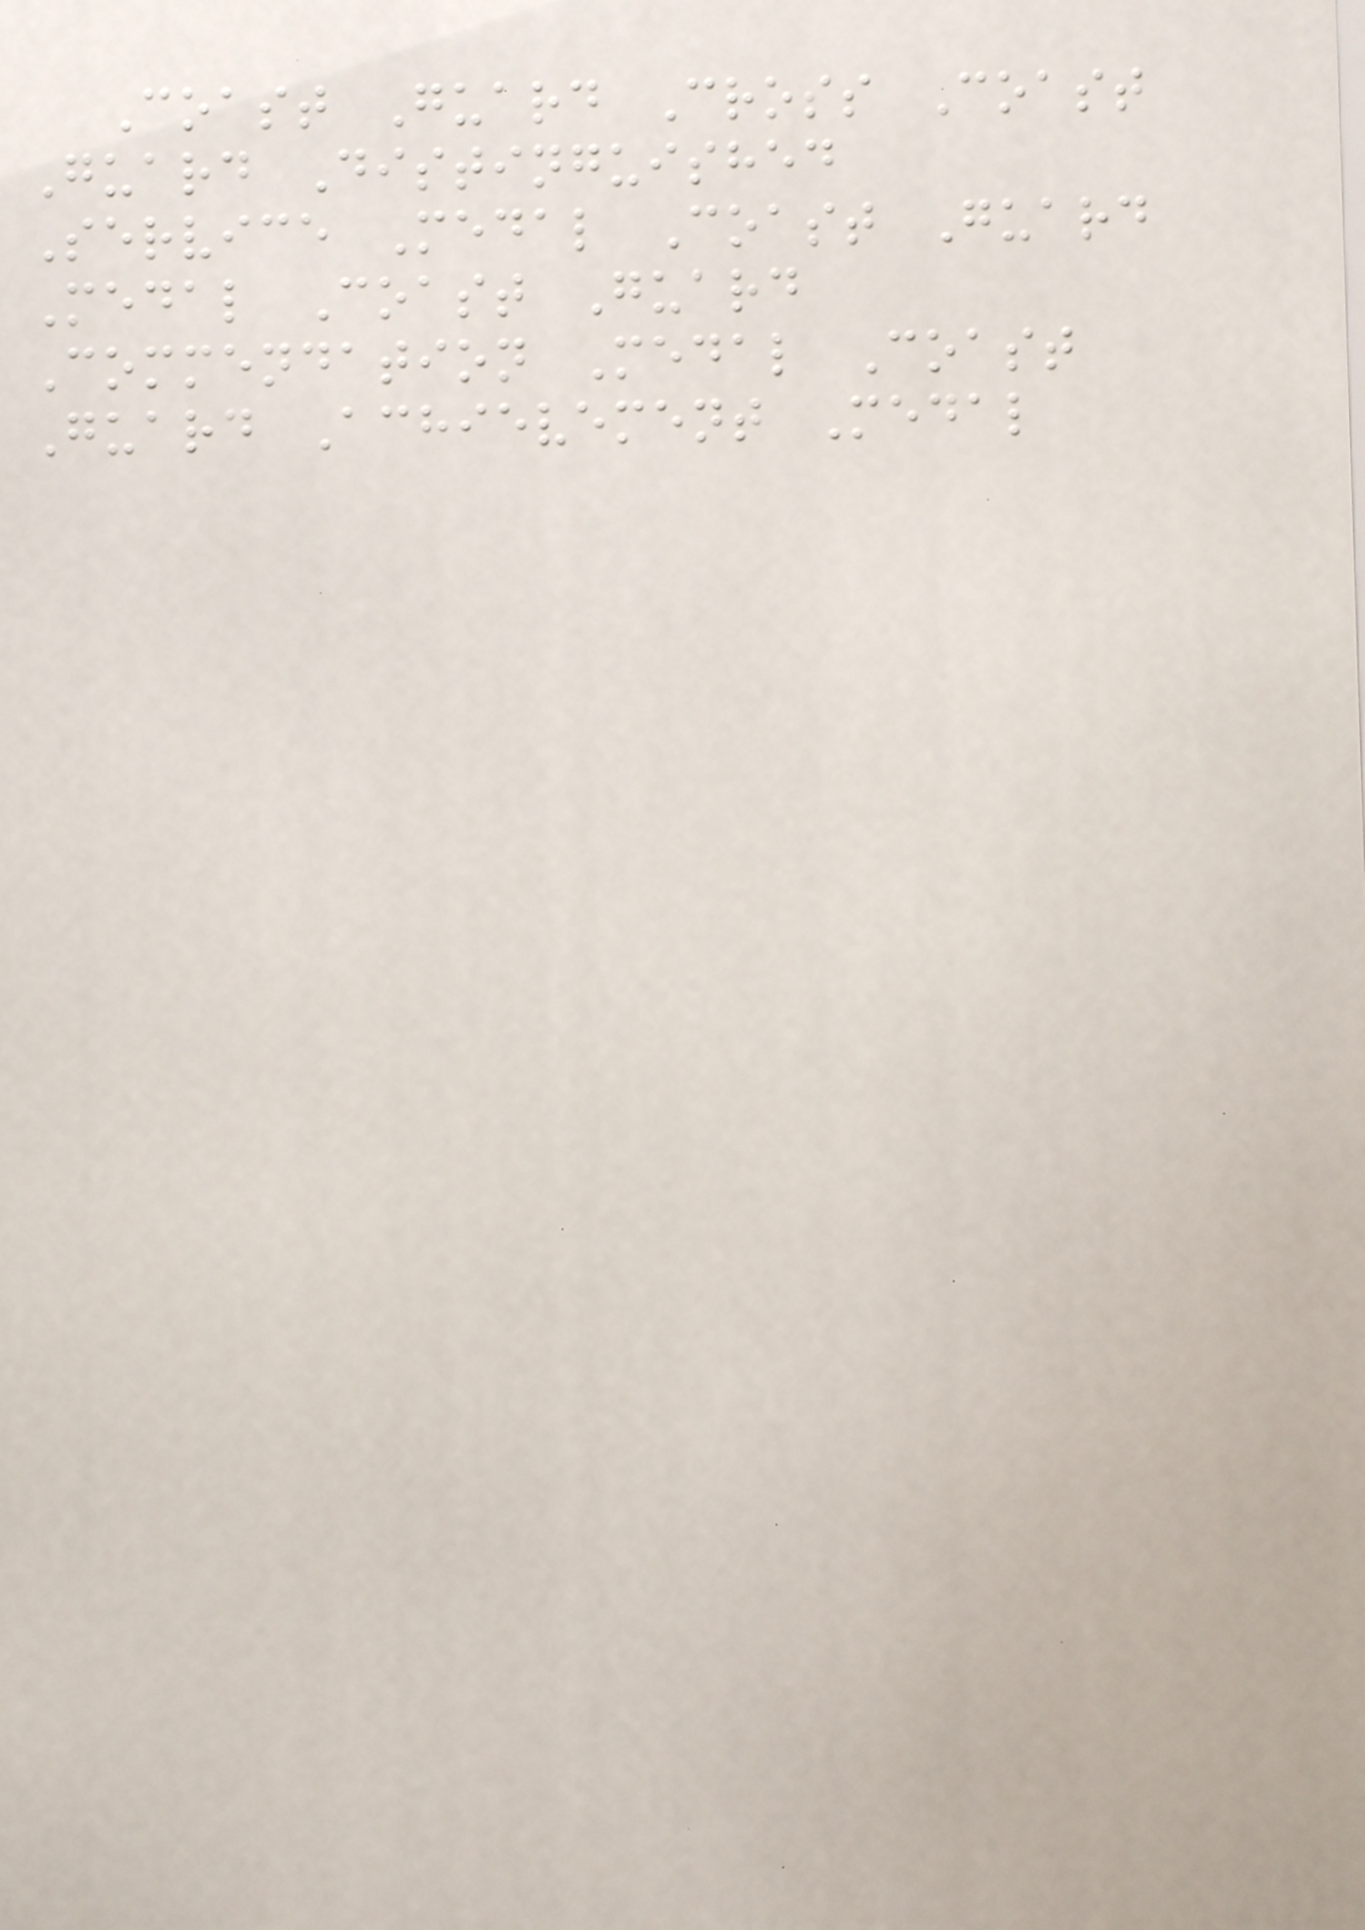Coast Guard Cross Coast
Guard Distinguished
Service Medal Coast Guard
Medal Coast Guard
Commendation Medal Coast
Guard Achievement Medal
